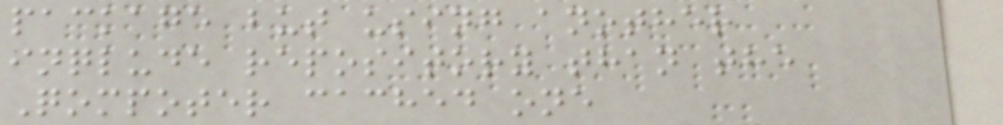package but using another
inqlude repository than the
Qompoter cached one
